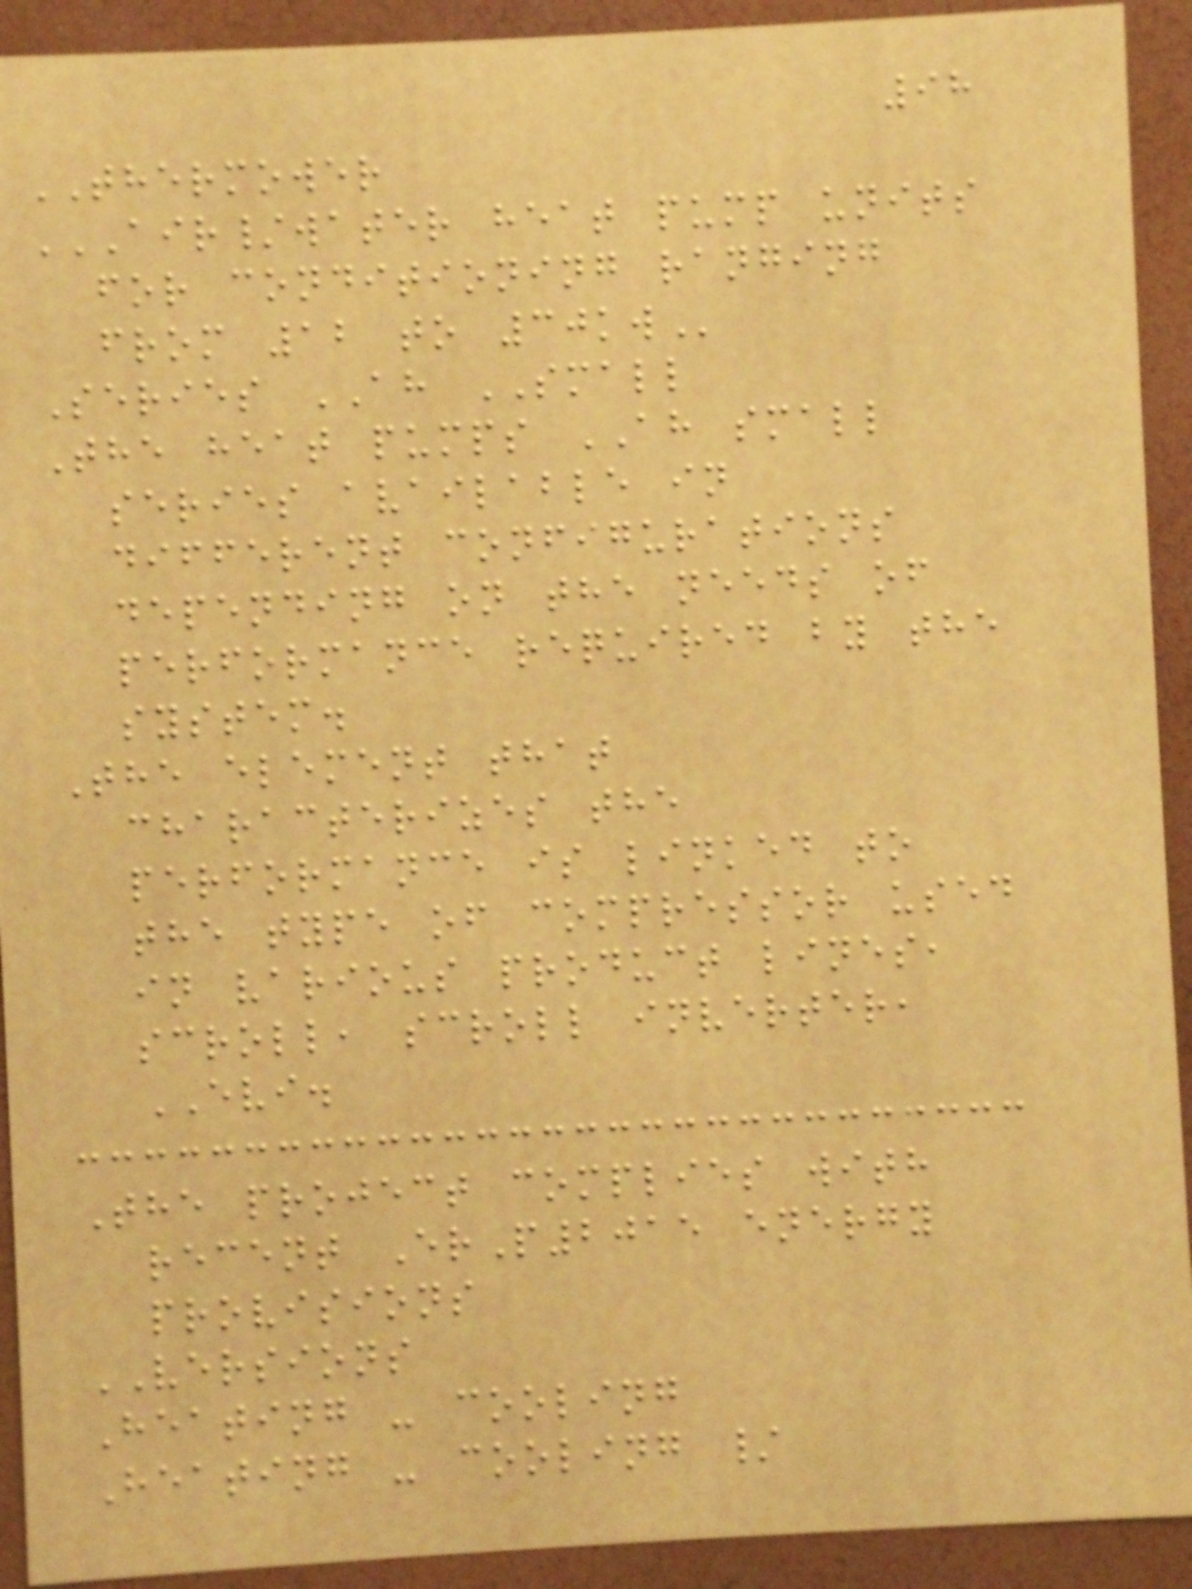98
THERMOWER
AIR/WATER HEAT PUMP UNITS
FOR CONDITIONING RANGING
FROM 12 TO 30KW
Series AH SMALL
The heat pumps AH small
series available in
different configurations
depending on the needs of
performance required by the
system.
The element that
characterizes the
performance is linked to
the type of compressor used
in various product lines,
scroll, scroll inverter,
EVI.
The project complies with
recent ErP2015 energy
provisions
VERSIONS
Heating - cooling
Heating - cooling /
